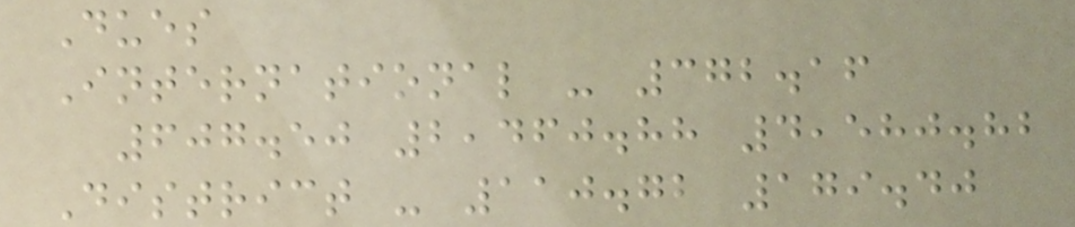Dues
International - 372.16
607.50 2,460.88 4,580.82
District - 110.72 179.40
